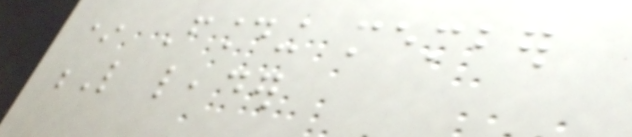* Founding member
L leader
